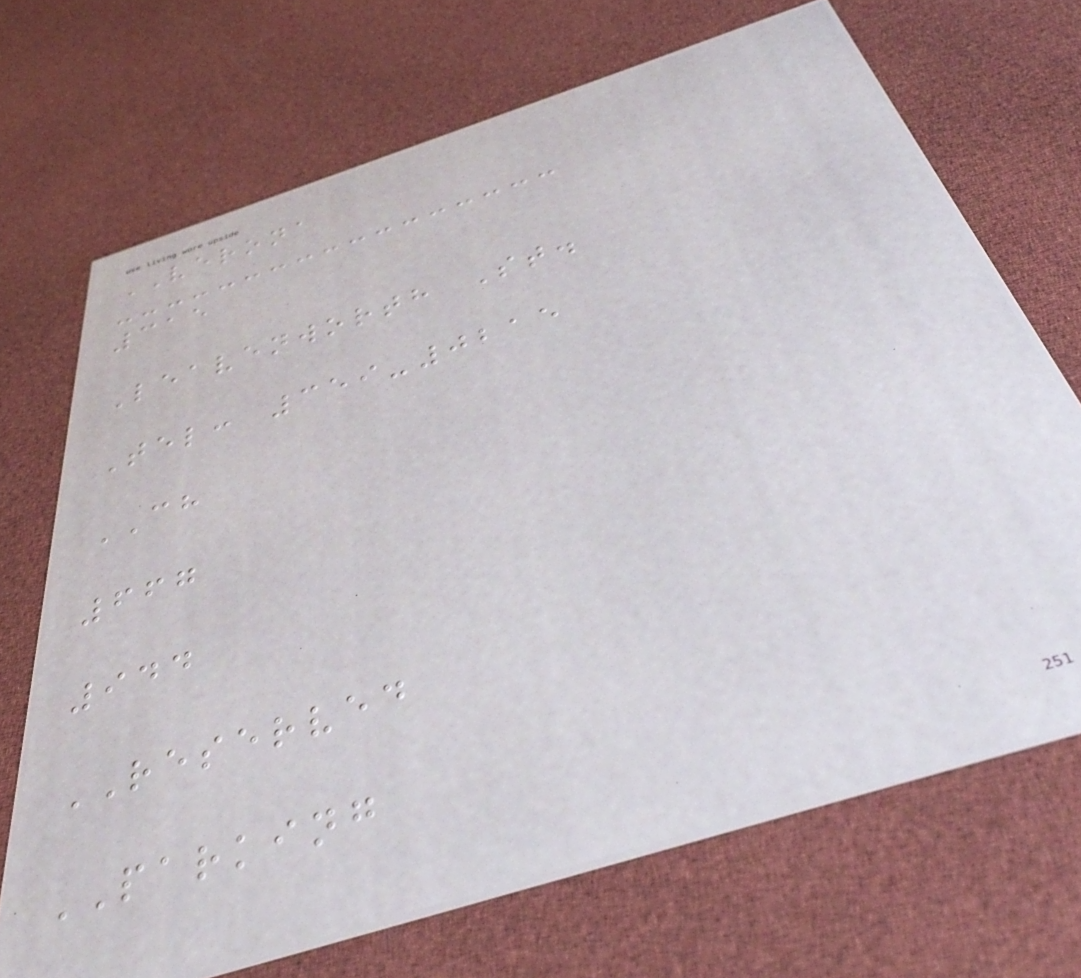VERONA
315
Leavenworth St.
Tel: 359-0215
CH
667
944
RESERVED
PARKING
